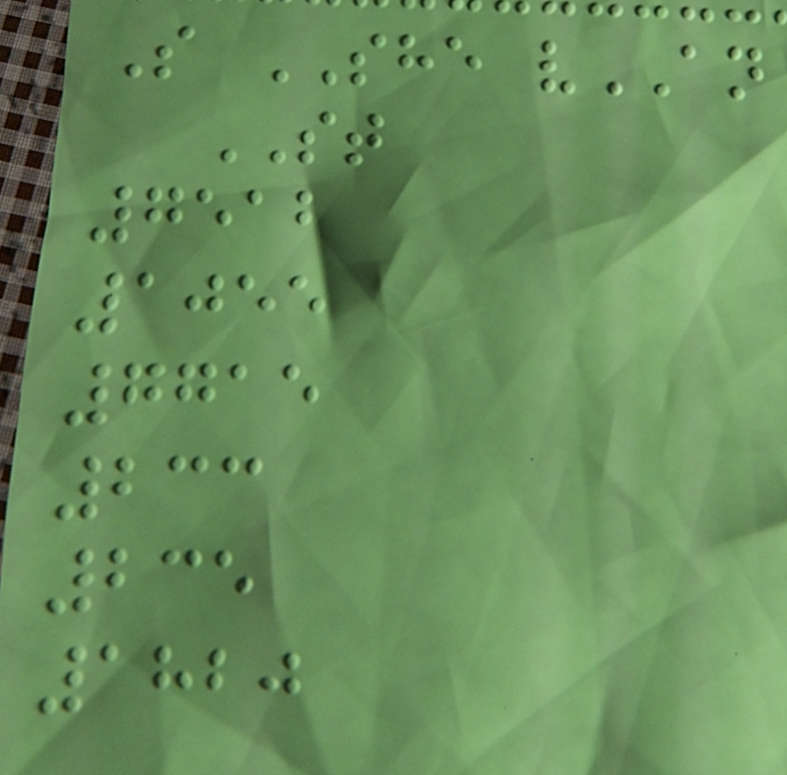S SHE vAN
ST
7512
1055
7715
233
235
1820
